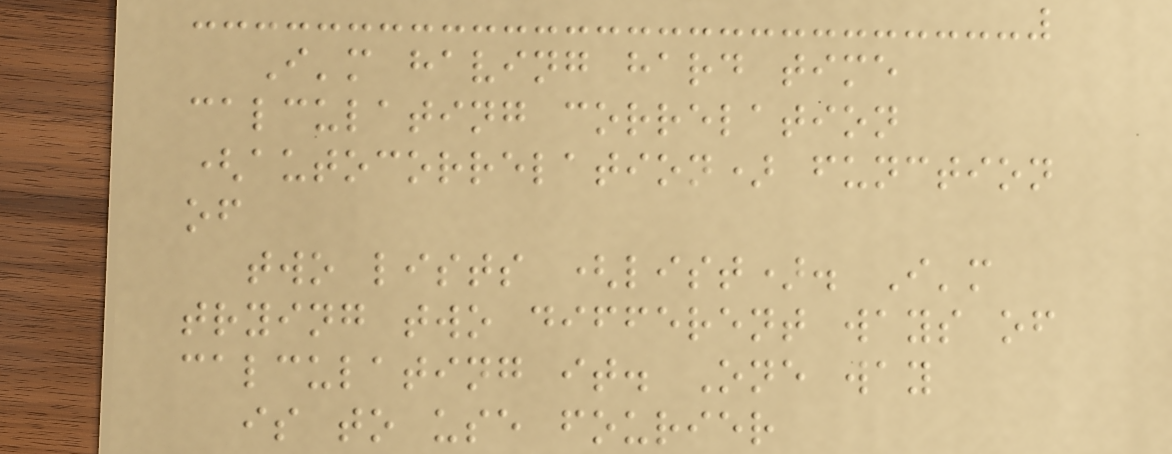I'm having hard time
calculating correlation
(autocorrelation) function
of
two lists (list). I'm
trying two different ways of
calculating it. One way
is to use fourier
